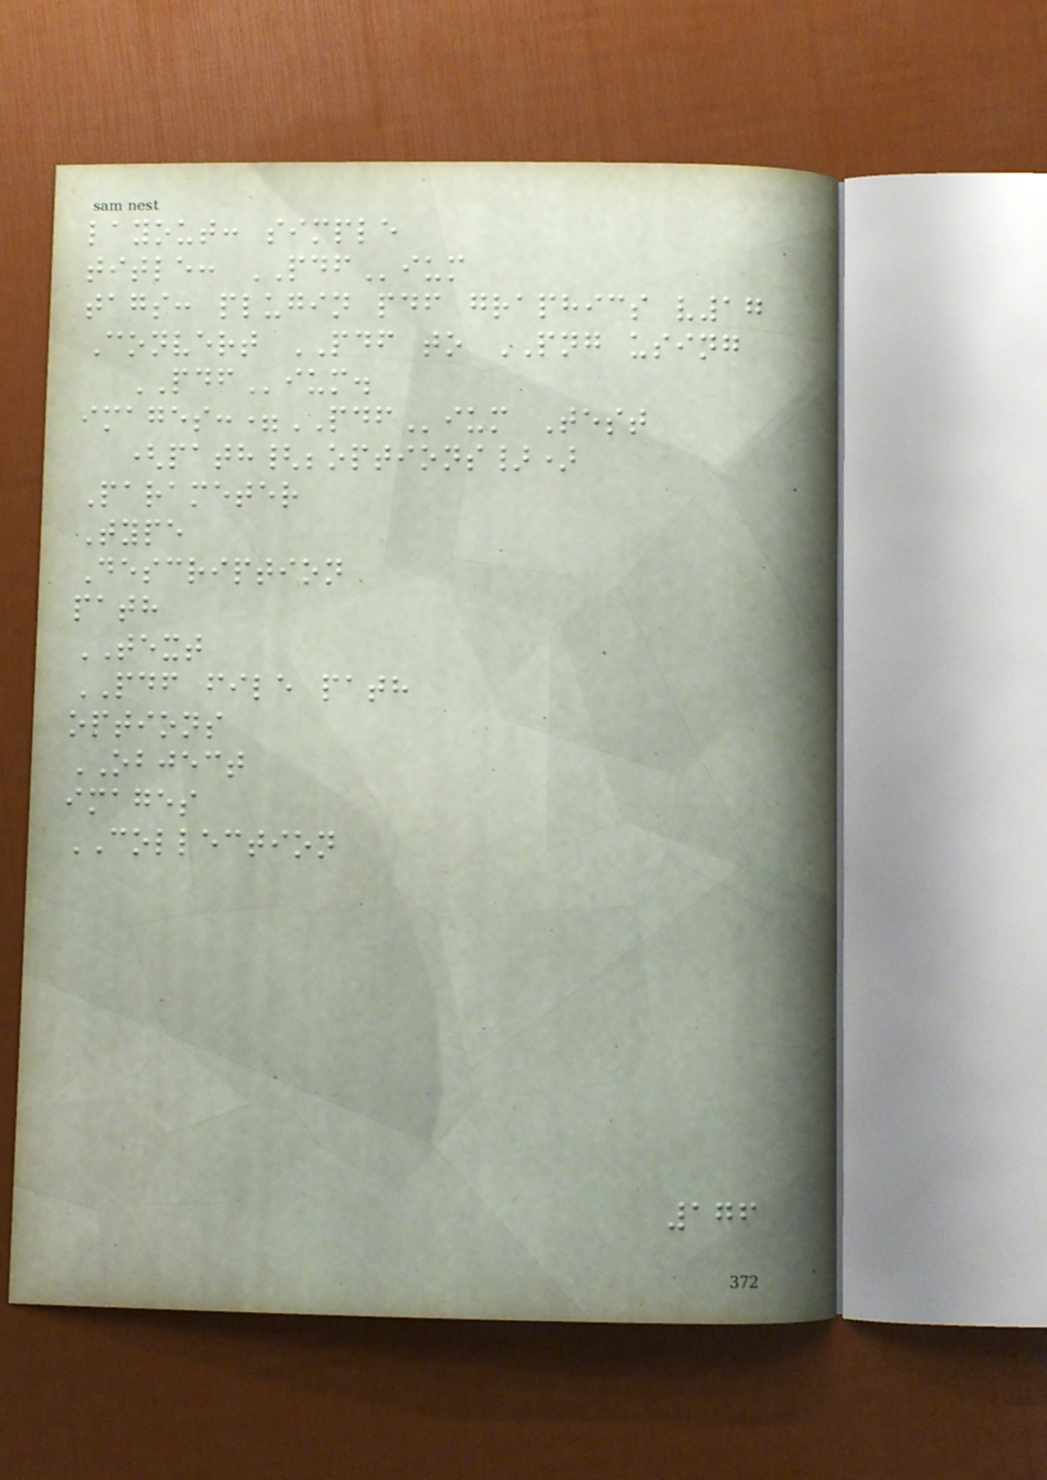layout: simple
title: PDFium
tags: plugin pdf graphics v17
Convert PDF to PNG using
PDFium.
images:=PDFium Test
(path{;options})
Parameter
Type
Description
path
TEXT
PDF file path
options
OBJECT
images
COLLECTION
176
